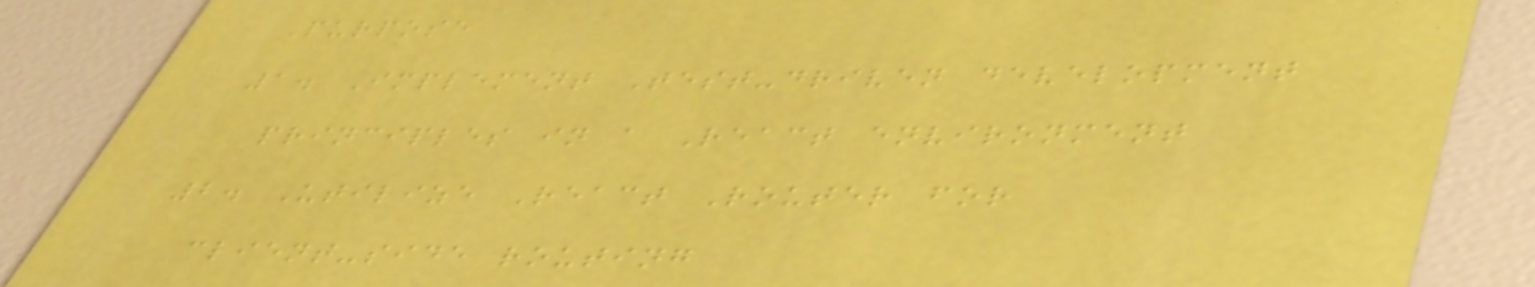Purpose
1. Implement Test-driven development
principles in a React environment
2. Utilize React Router for
client-side routing
